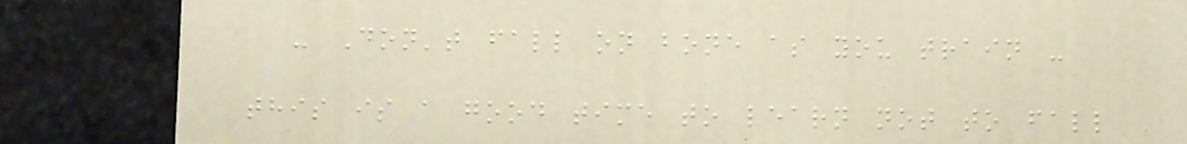- Don't fall on bone as you train -
this is a good time to learn not to fall
